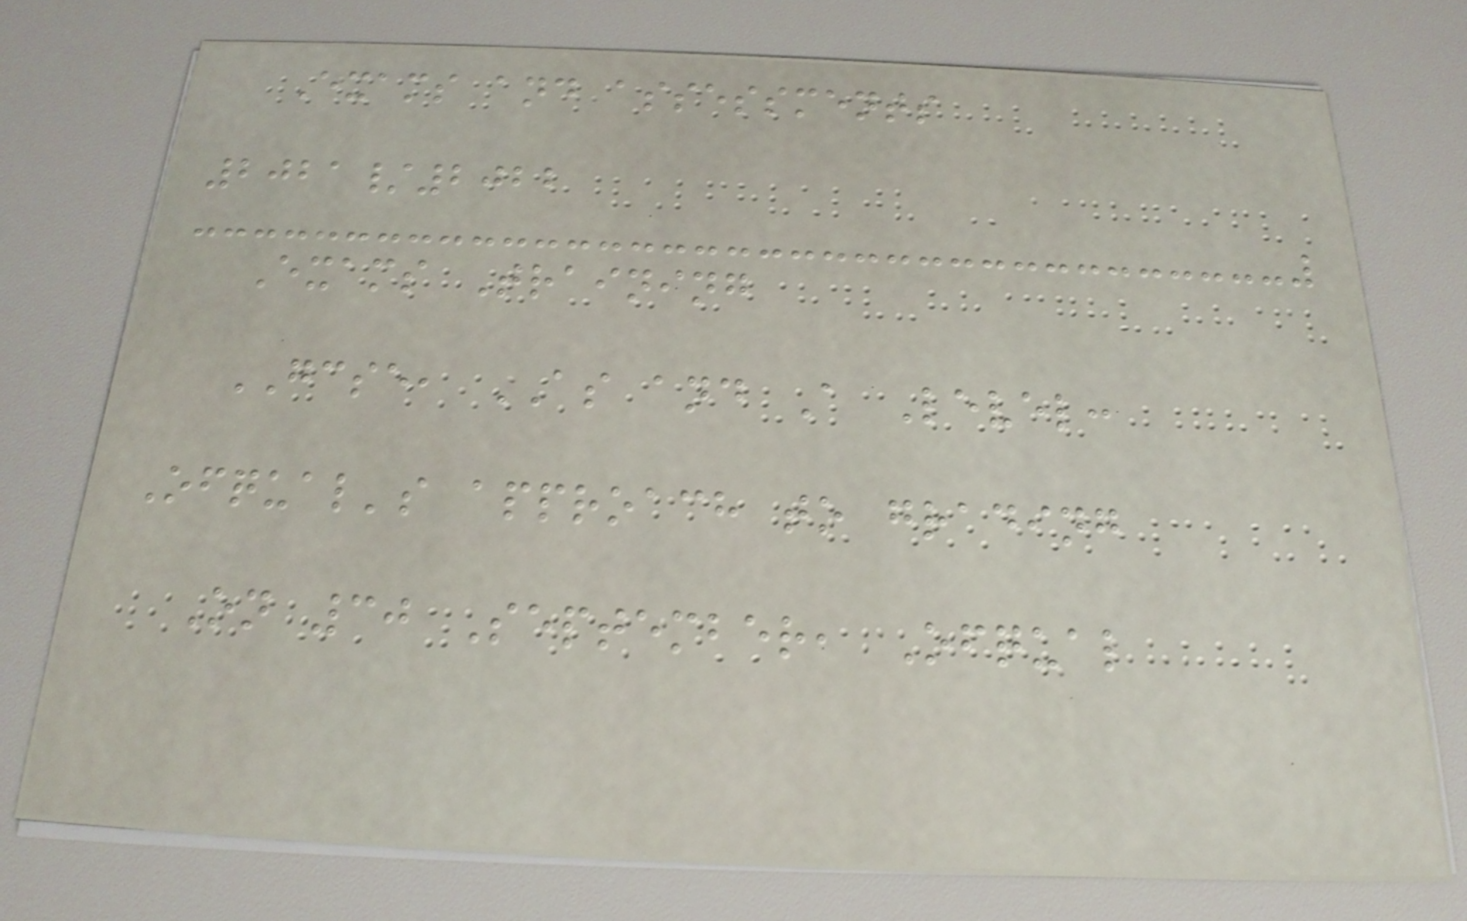Exams and assessments
2021/2022
Exams Training
GCSE, AS and A Level:
Ofqual's approach to grading
On 30 September, Ofqual
